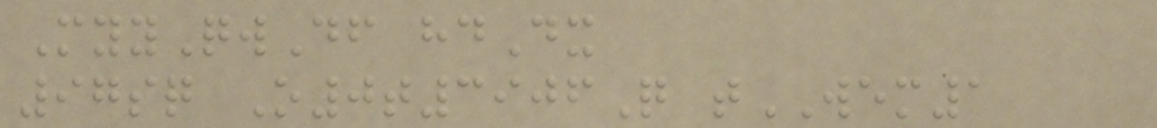MyyQwDf hdDx
97sq O0t3906Q tWEM1
